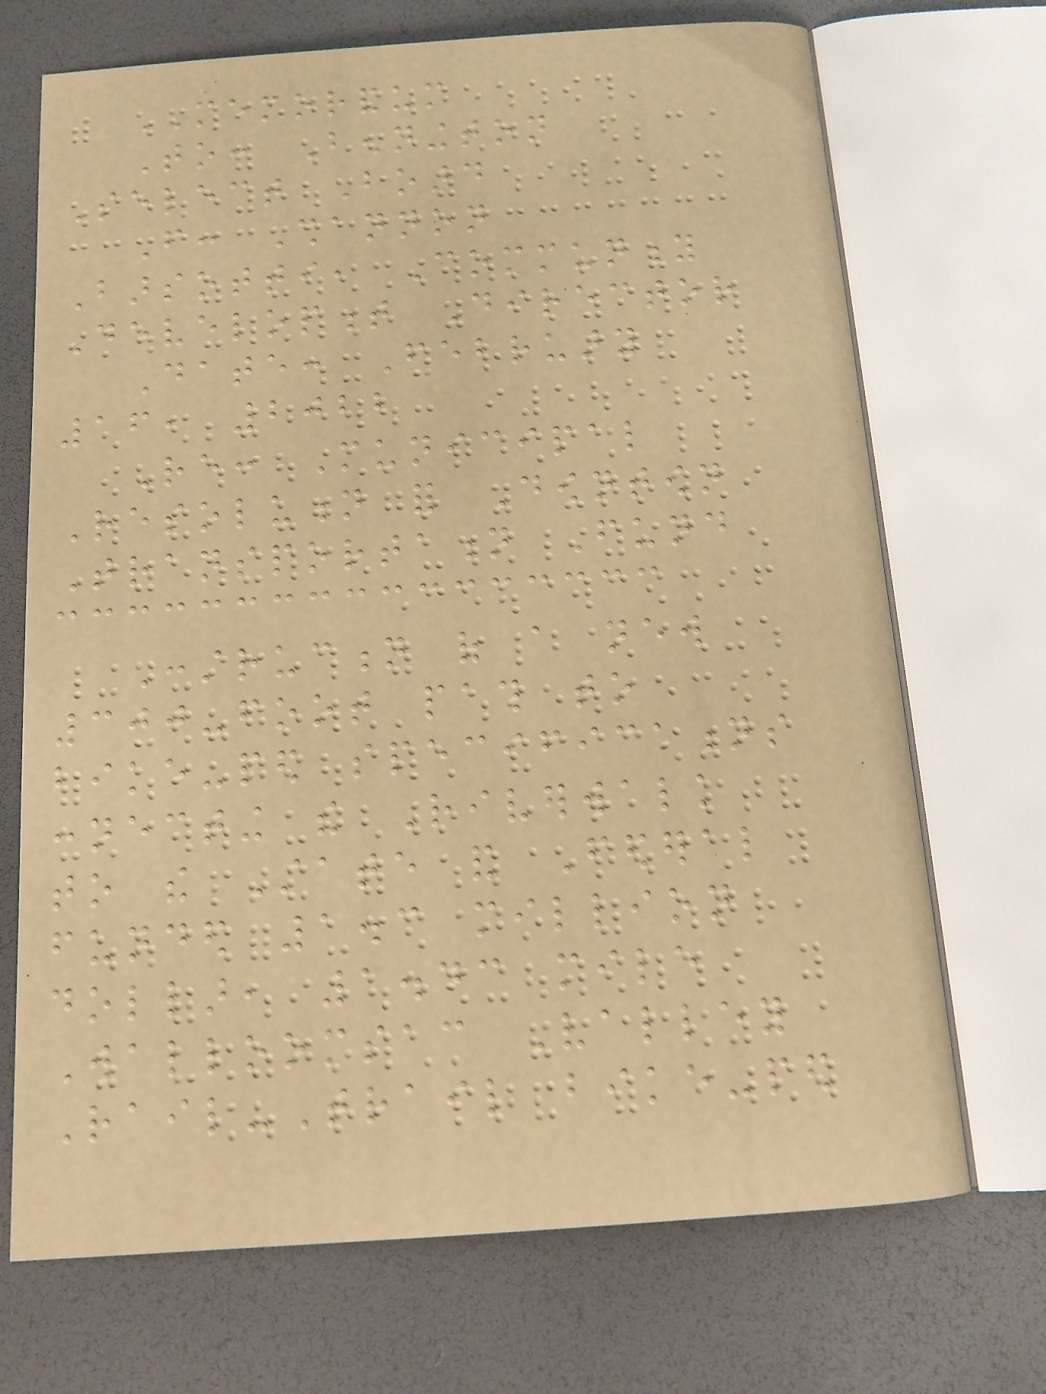MEMORANDUM
To: Bennington
Select Board
From: Shannon
Barsotti, Community
Development Director
Date: February
16, 2022
Re: Municipal
Resolution for Downtown
Transportation Fund
Construction of a new
300-foot path to
bike-ped specifications
connecting the Riverwalk
to the State and Federal
funded 1.3 million
dollar, 1.43 mile
Walloomsac Valley
Rail-Trail bike-ped
